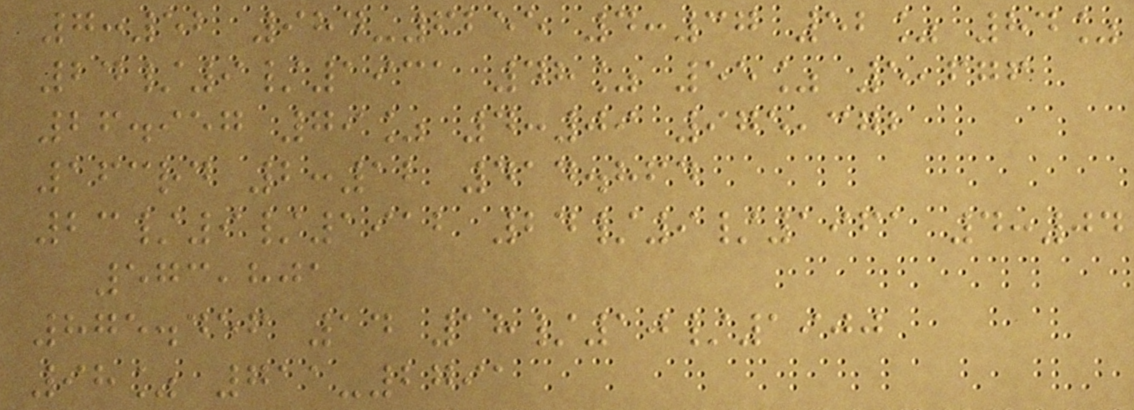7:52 984-6255 4:37 52% 84%
24/9/1931 48% 55% 5,676
26.957 79% 4:09 975,372
163rd 2:12 414.864
23/9/1912 24/9/1961 4:04
573,801
875.456 14 18/10/1900
98% 711-2791
